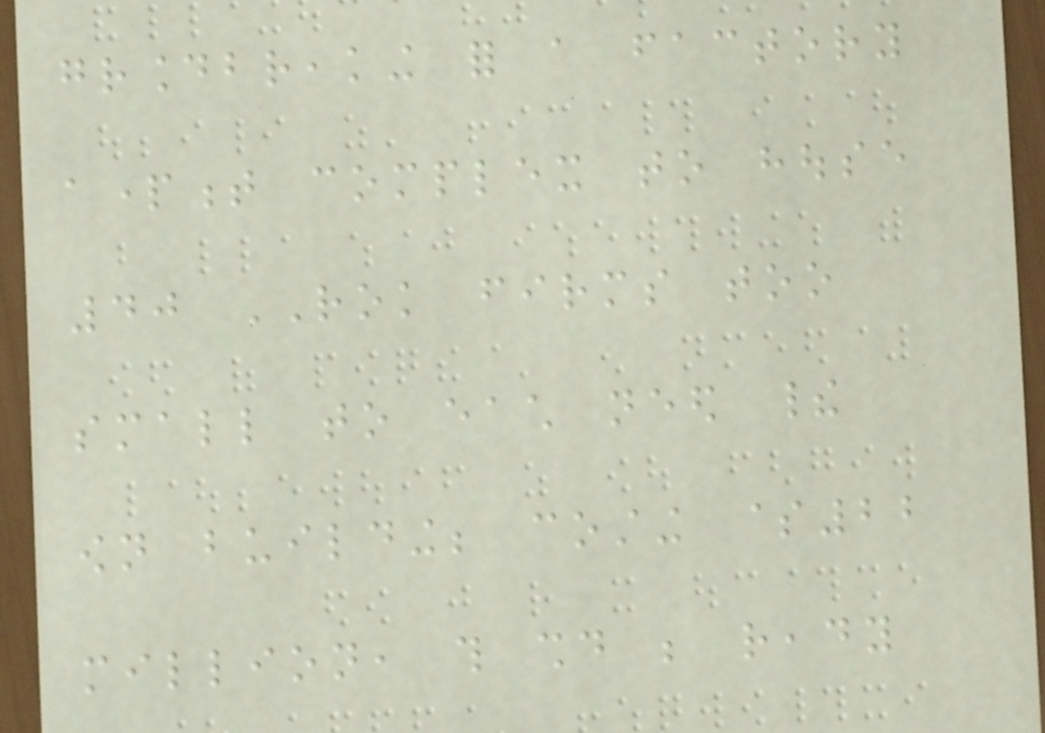groundbreaking for a factory
apartment complex to house
40 ROK firms too
small to each need their
own building; costing $22
million, this should be ready
